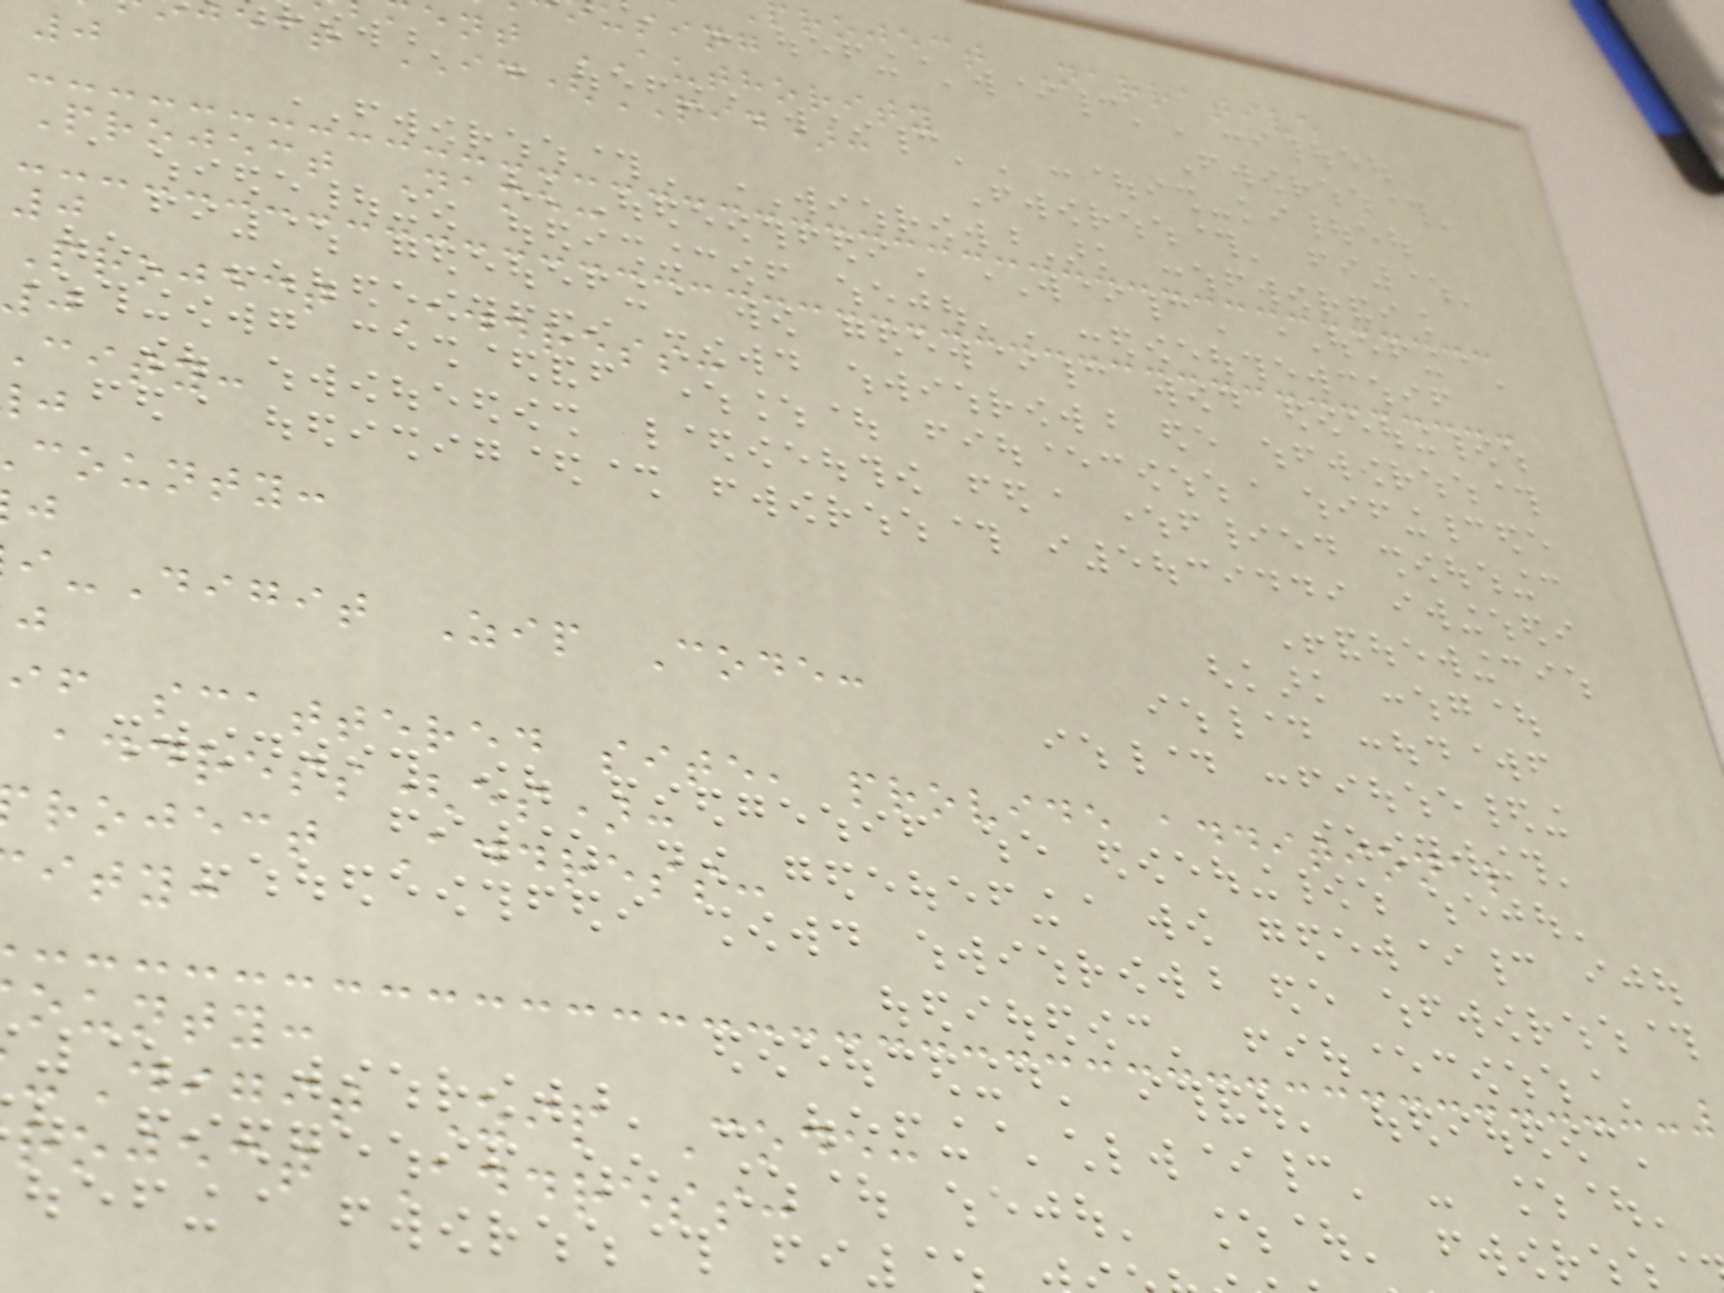project Narrative
using
ent AUTHORITY
ect ID(PID):
0
Project Name:
0
Project Address:
0
city:
county:
-Digit Zip Code:
if scattered site, provide additional
address(es):
roject Address:
ity:
ounty:
-Digit Zip Code:
roject Address:
